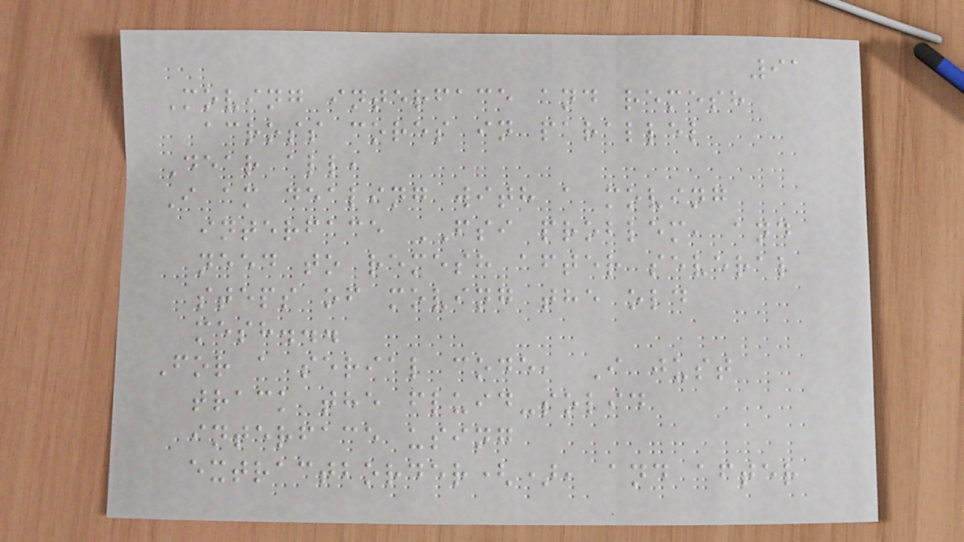91
Moving interface and remesh
across cores in parallel
Dear all,
I am dealing with a moving
interface FSI problem, and
need to remesh after several
steps of moving the old
mesh...
For a serial code, I just
track the fluid-solid
interface using
extractborder(), and after
